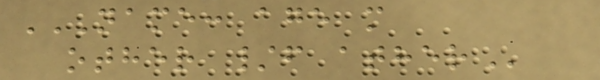NAME: AGE M
OTHER /F ATHER
